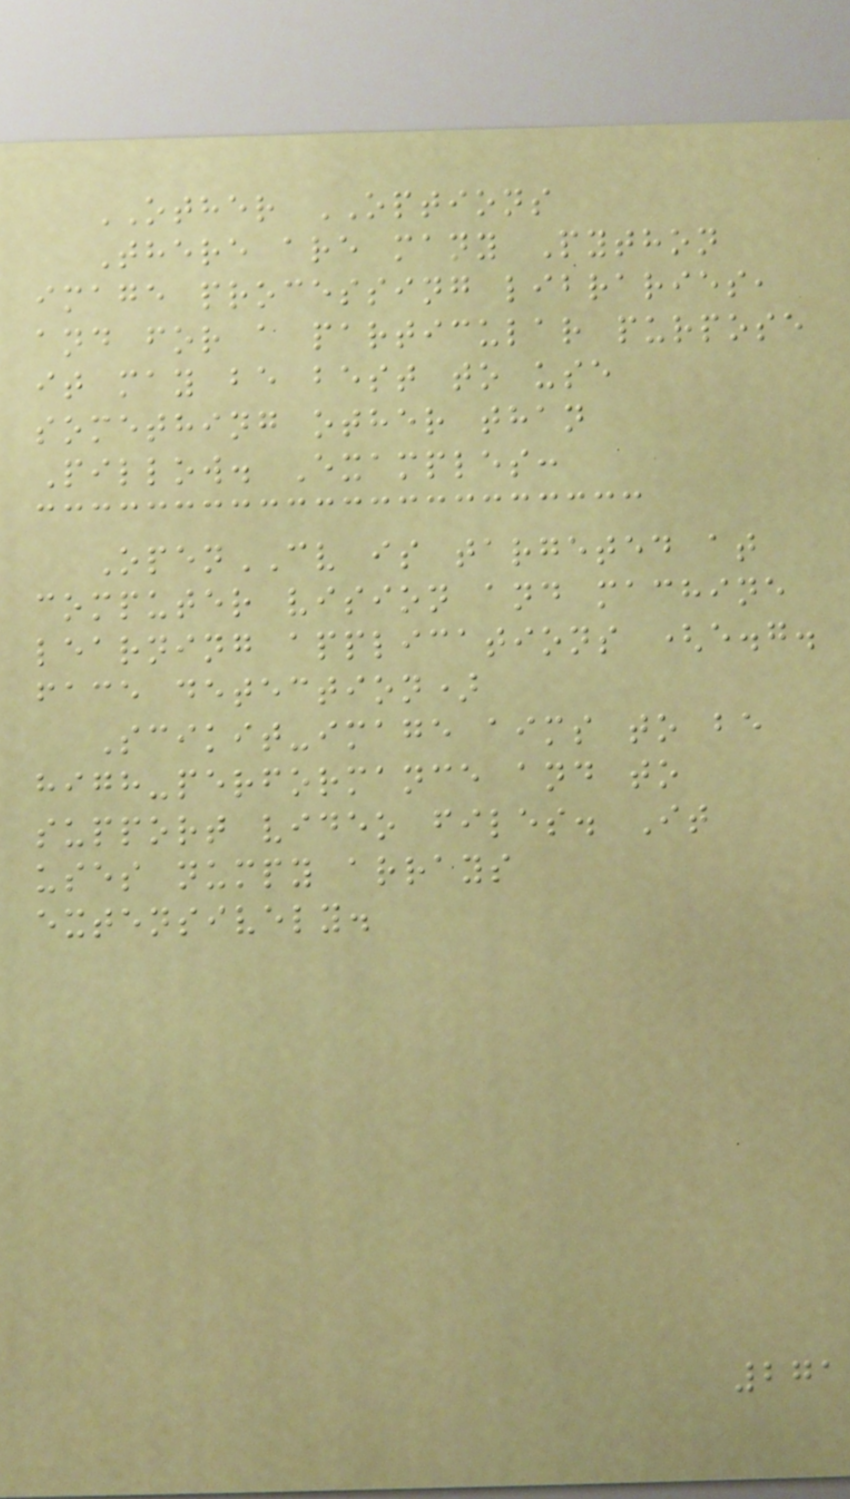OTHER OPTIONS
There are many Python
image processing libraries,
and for a particular purpose
it may be best to use
something other than
Pillow. Examples:
OpenCV is targeted at
computer vision and machine
learning applications (e.g.
face detection)
Scikit-image aims to be
high-performance and to
support video files. It
uses numpy arrays
extensively.
271
